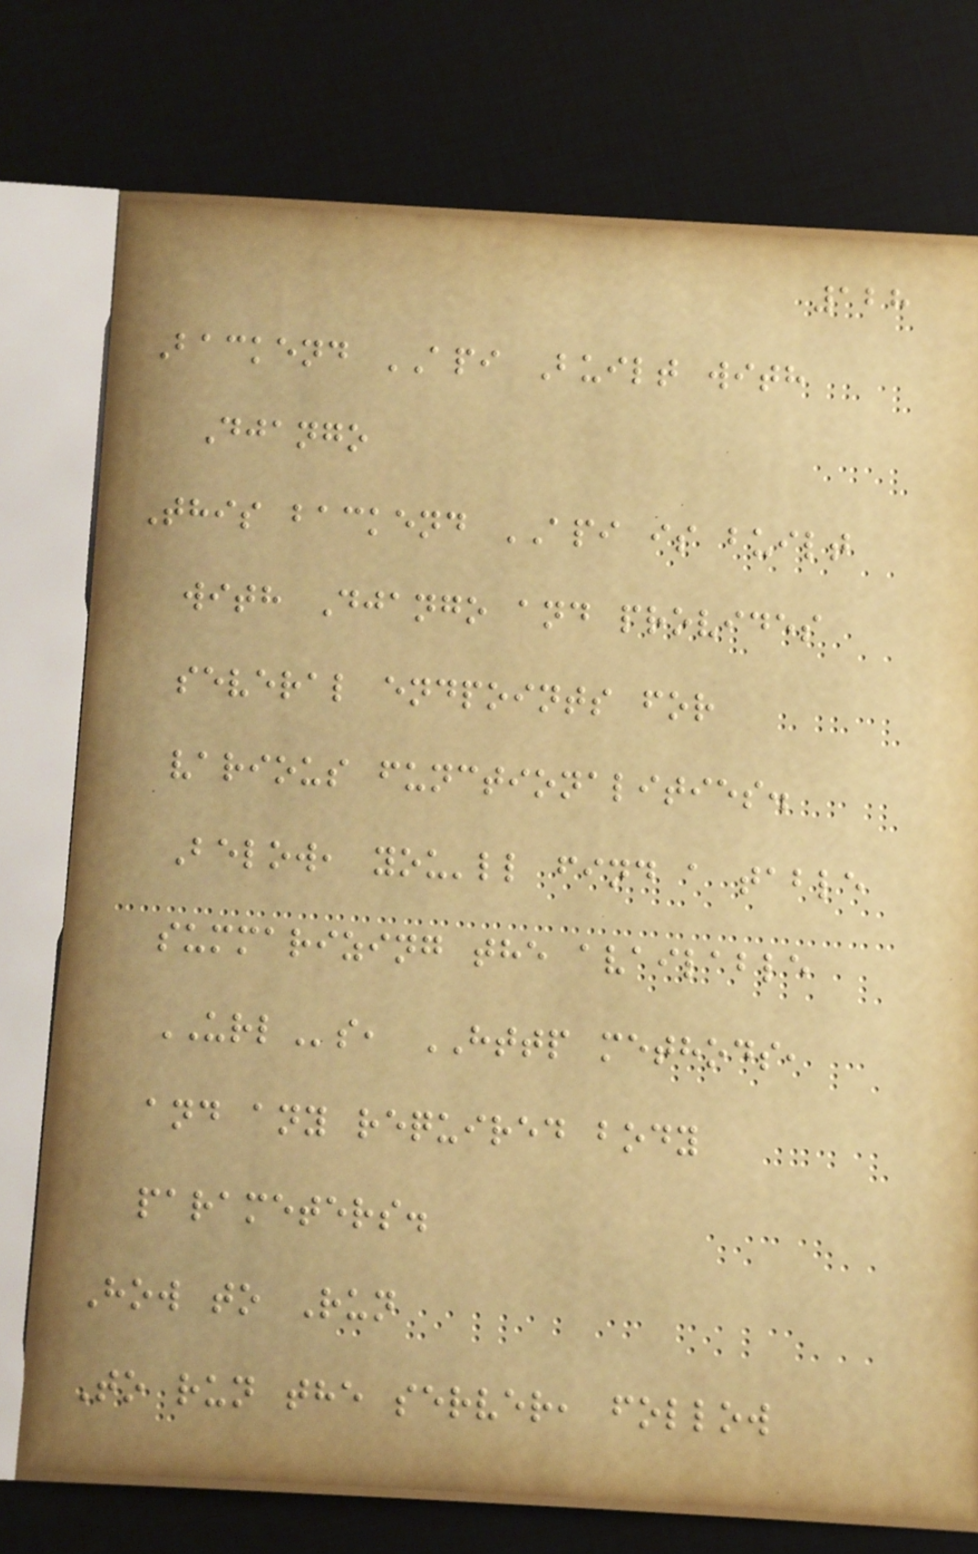128
Backend API Built with
Django
This backend API is built
with Django and provides
several endpoints for
various functionalities.
Below, you'll find a table
summarizing the available
URLs, HTTP methods,
and any required body
parameters.
How to Run
To run the server, follow
